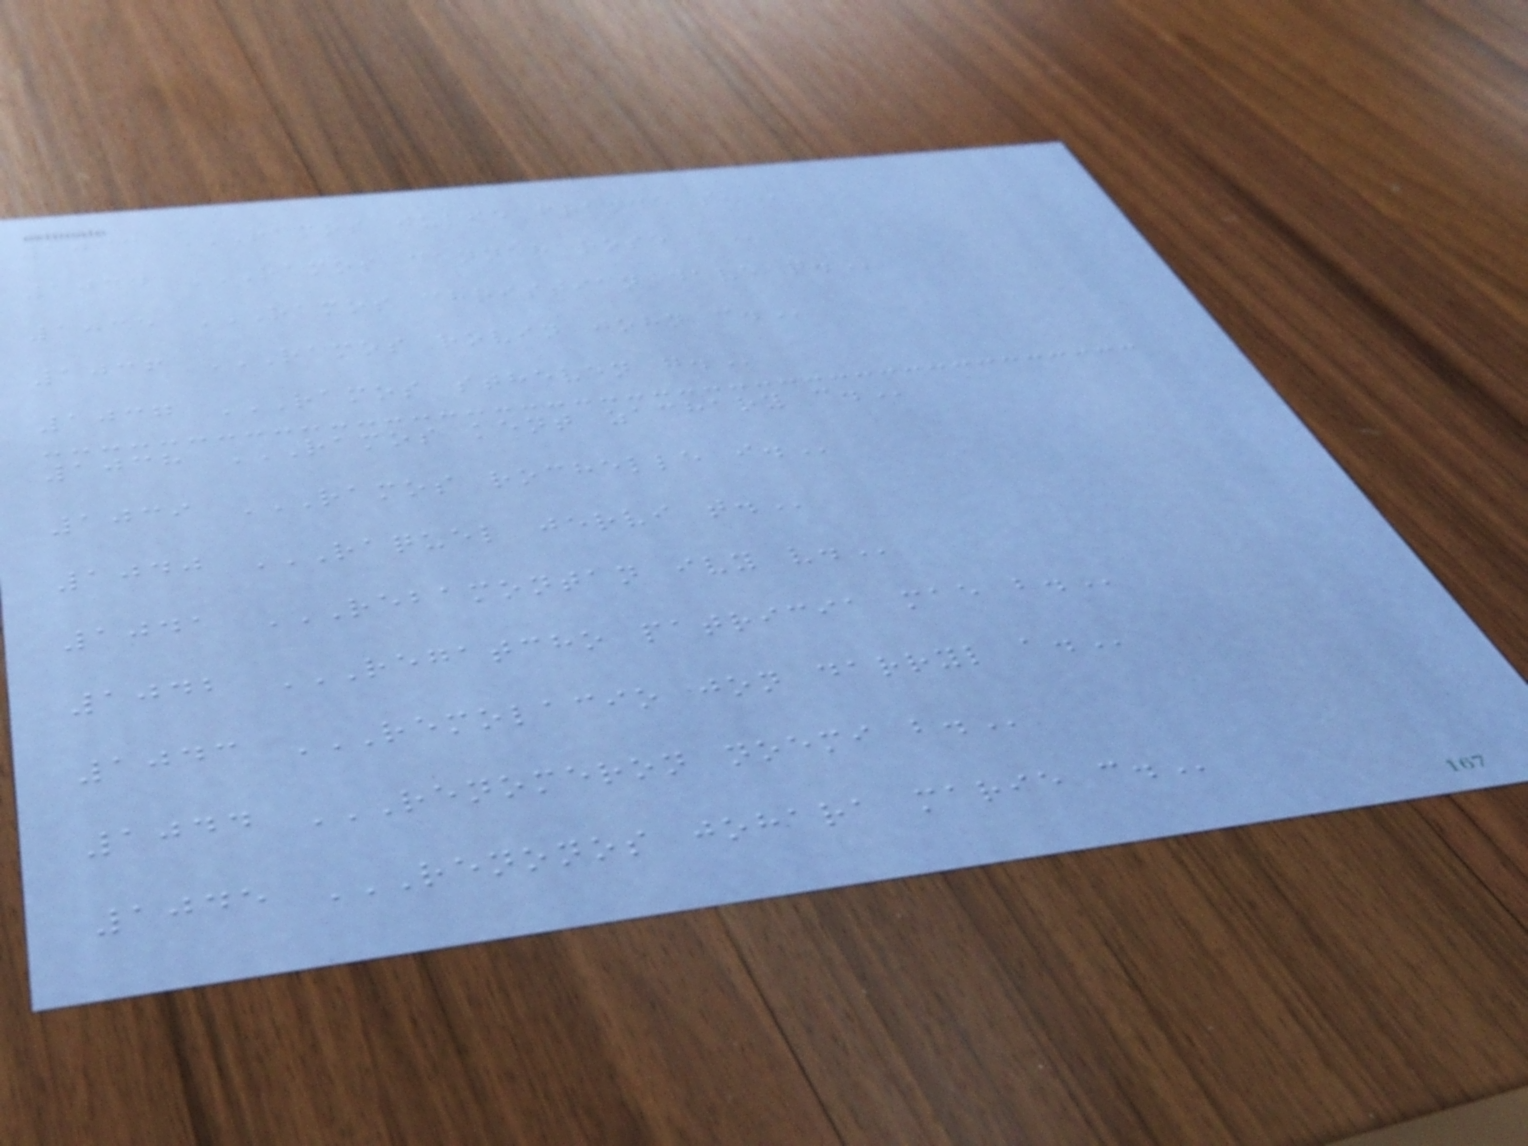1033 RAMOS JULIE FRANCE P.
1034 RAMOS DANNAH ROSE A
1035 RAMOS CHRISTIAN DAVE Q.
1036 RAMOS ROVIN JOHN C.
1037 RAMOS STHEVEN G.
1038 RAMOS KENT ZACHARY C.
1039 RAMOS ROCHELLE I.
1040 RAQUEL JERVI T.
1041 REBAMONTAN IVY V.
1042 REGATCHO PATRICIA MAE B.
1043 REMOLACIO JON DARRYL A.
1044 RENOMERON NOEMI B.
1045 RENONOS JOHARA MARIE C.
